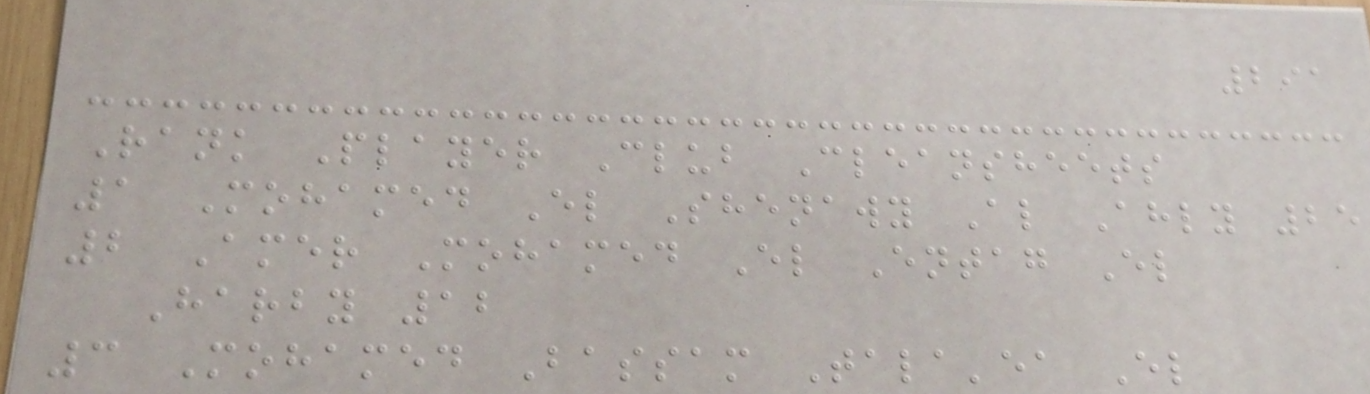291
Rank Player Club Cleansheets
1 Mohamed El Shenawy Al Ahly 25
2 Amer Mohamed El Entag El
Harby 12
3 Mohamed Bassam Tala'ea El
